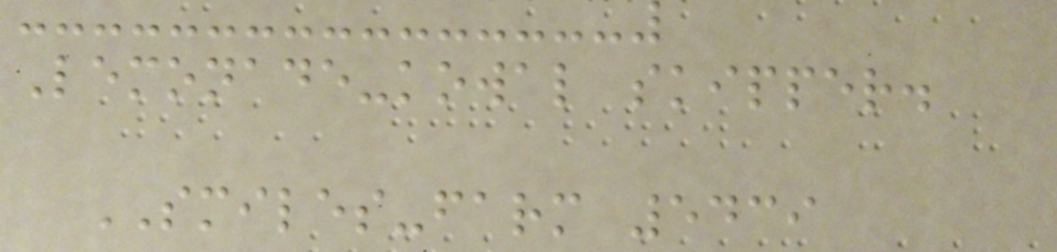Lemonade-kowal skipper.
SMILES-farm 5439
